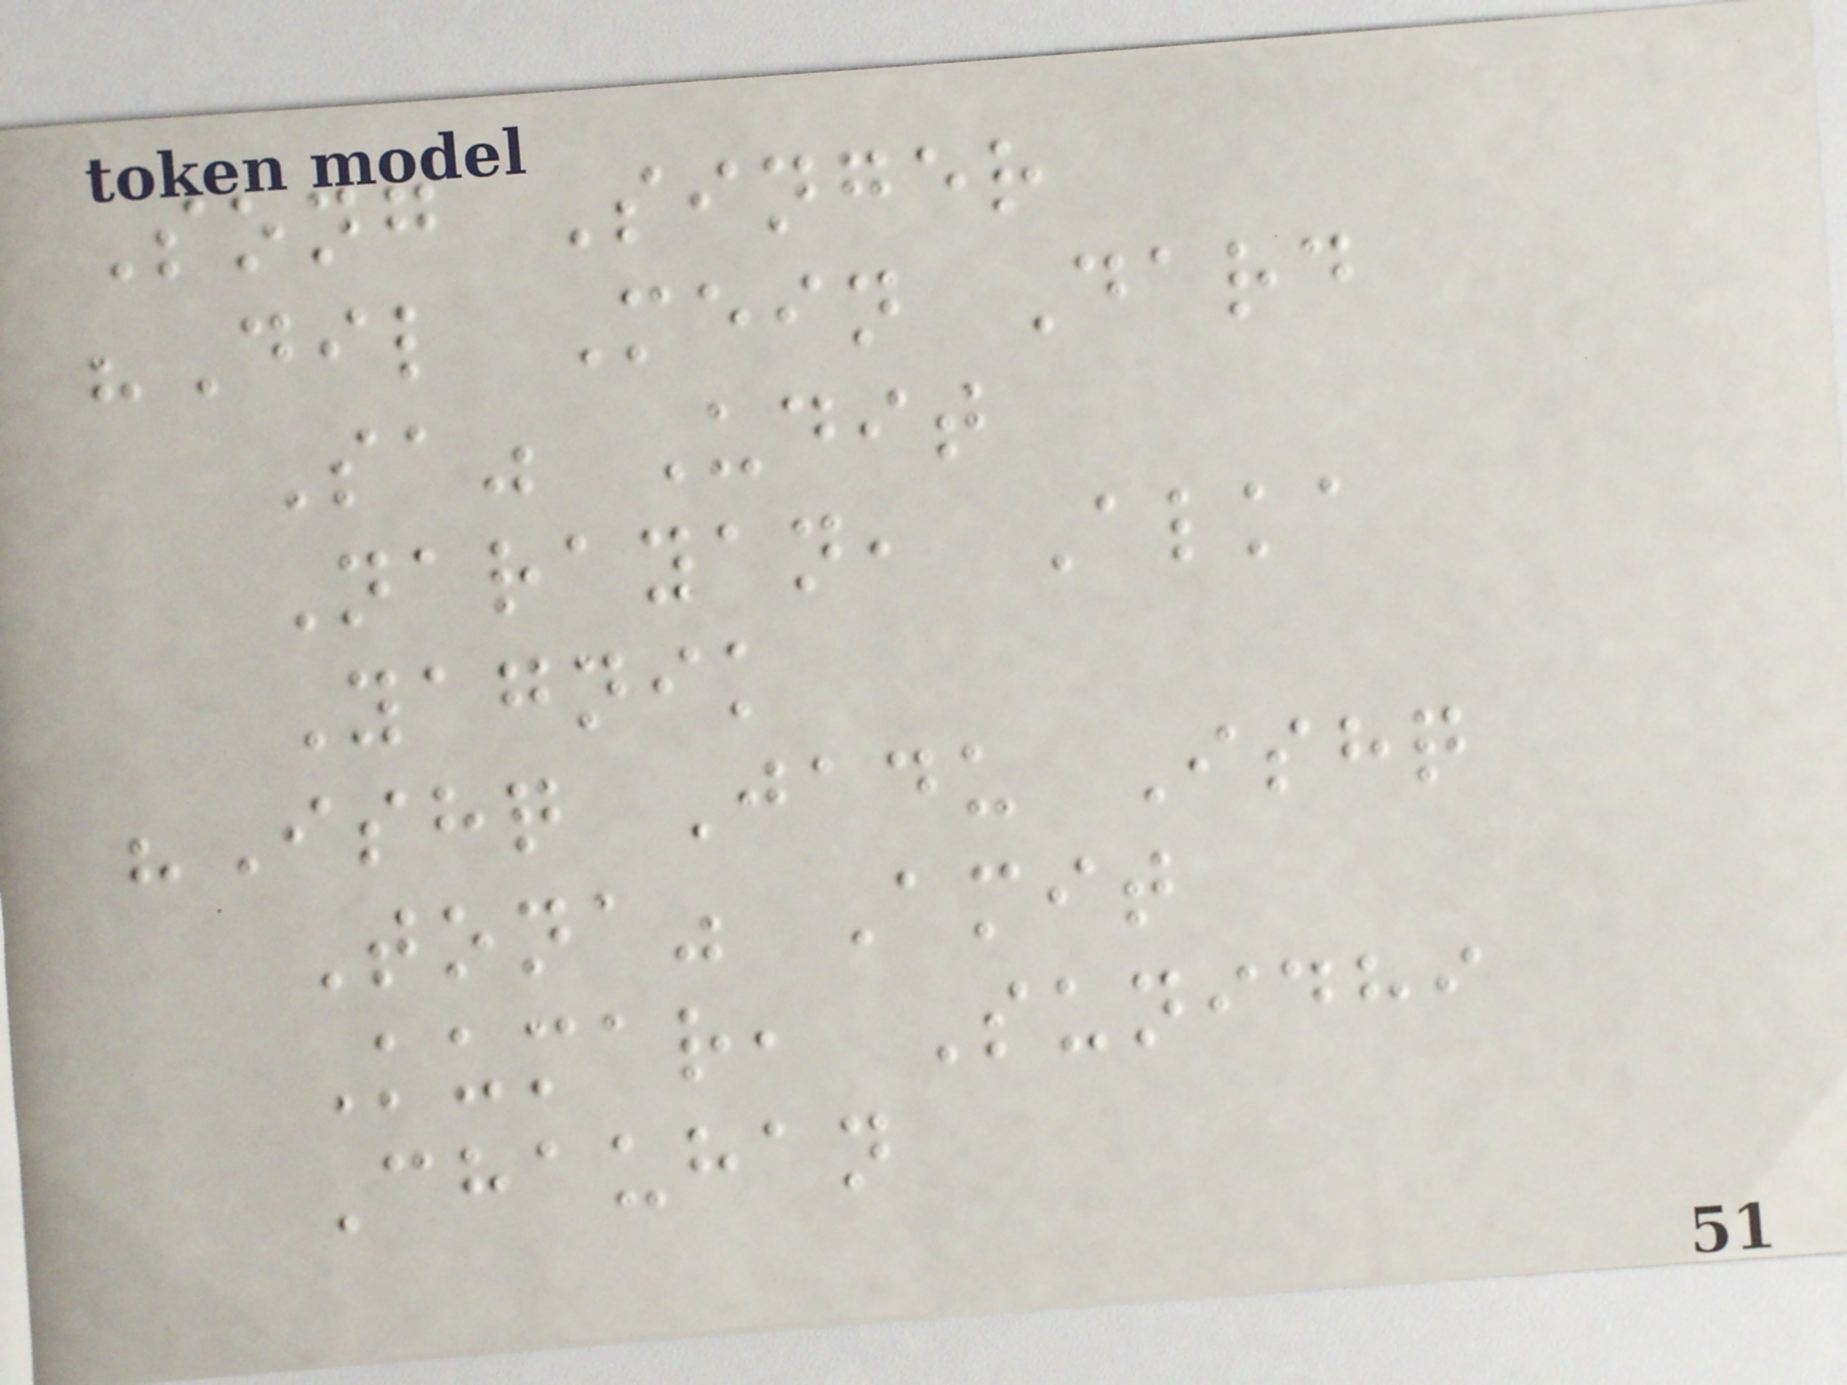Song Singer
"Dil Mein Dard
Sa" Udit
Narayan, Alka
Yagnik
"Ishq Jadu Ishq
Tona" Amit
Kumar, Sunidhi
Chauhan
